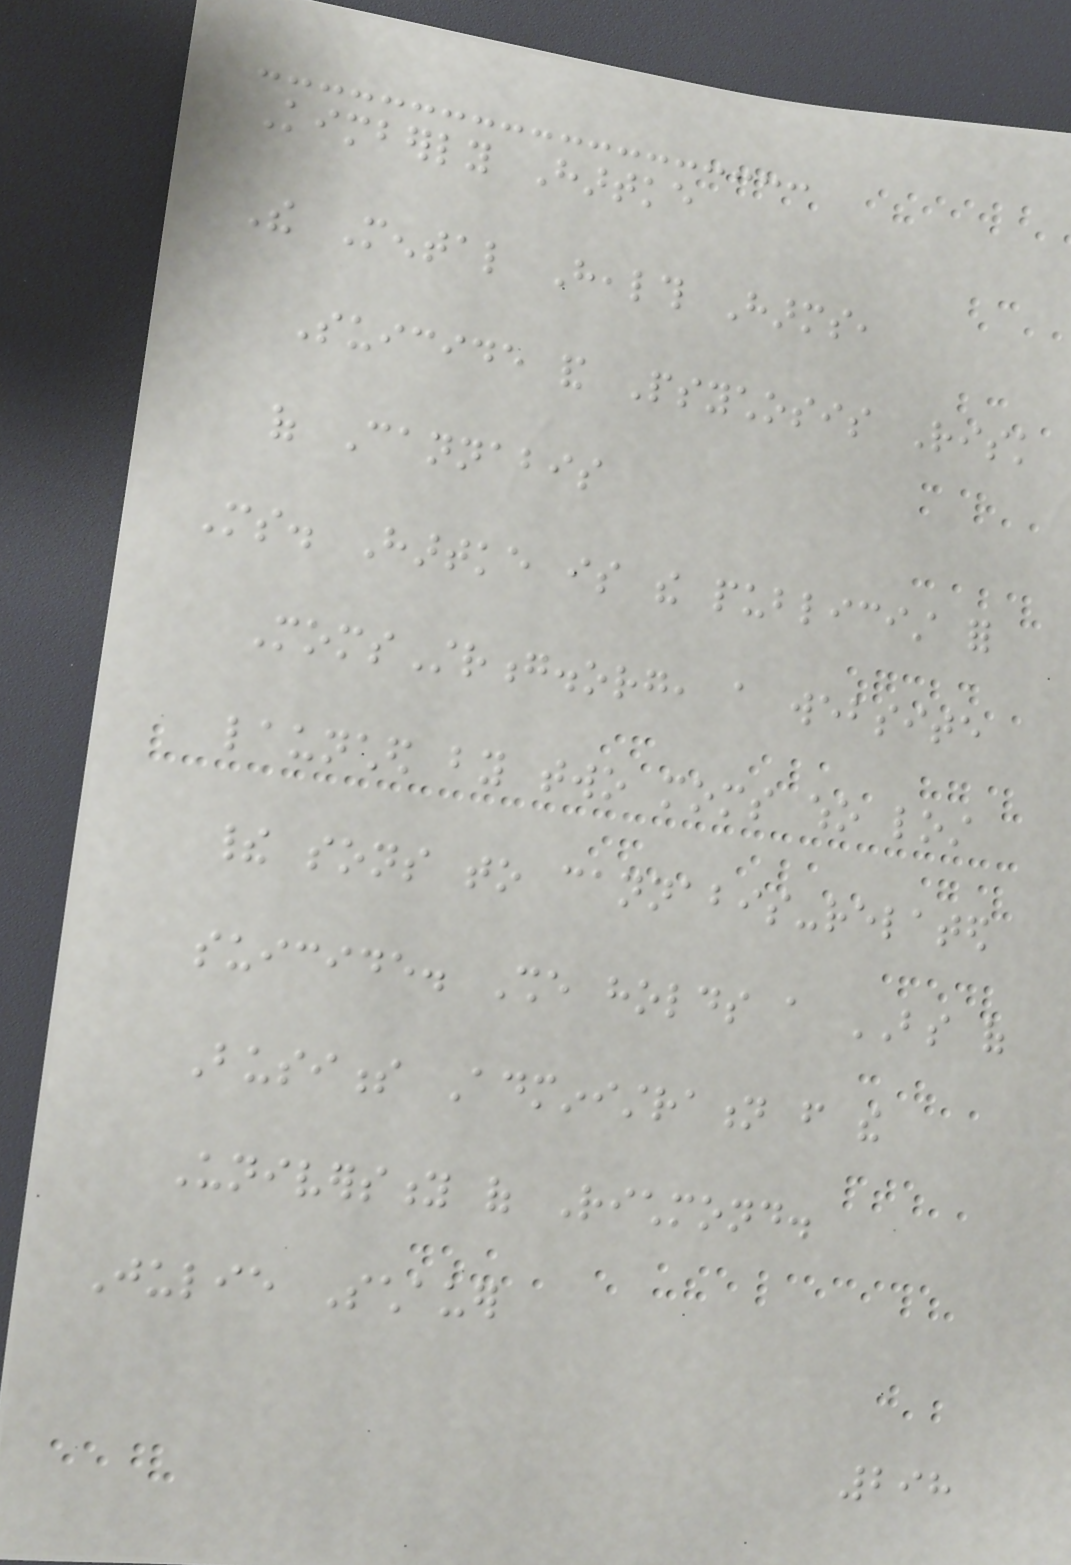Kimberly Hartke
The Mental Health Harms,
Suicide and Psychosis Risk
of Cannabis
Ms. Hartke is the publicist for
MomsStrong.org, a website
launched by two moms who lost
their sons to cannabis-related
suicide. She holds a BS of
Business Administration from the
University of Richmond.
Julie Schauer
298
